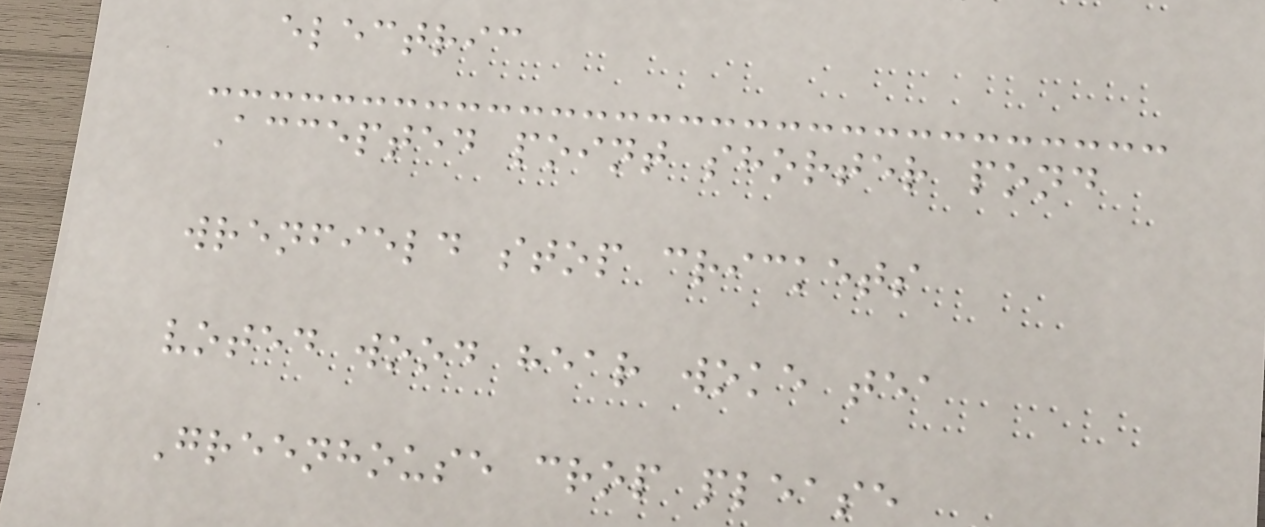electric
Accepted point shorter pond
wrenfield stop crickets
voted wood hear woke tea
Greenhouse crop please
